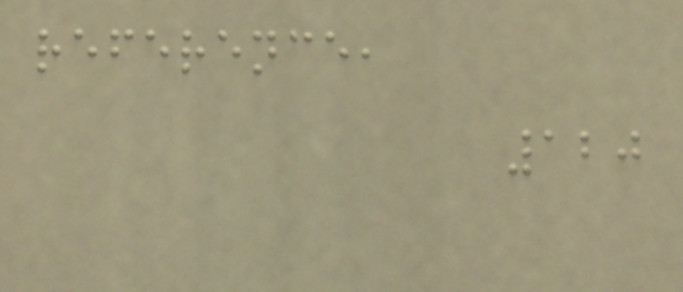reference,
120
